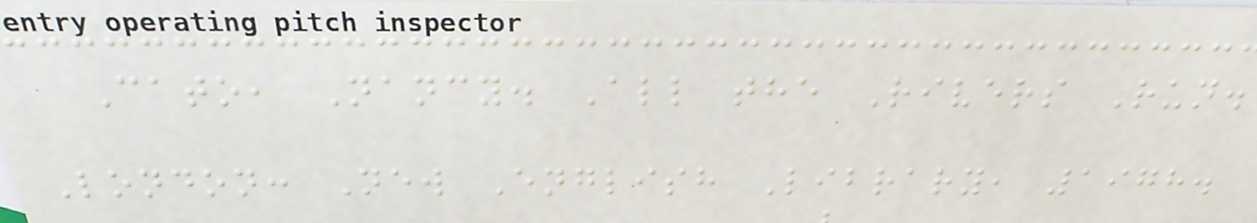Cato, Nancy. All the Rivers Run.
London: New English Library, 1978.
